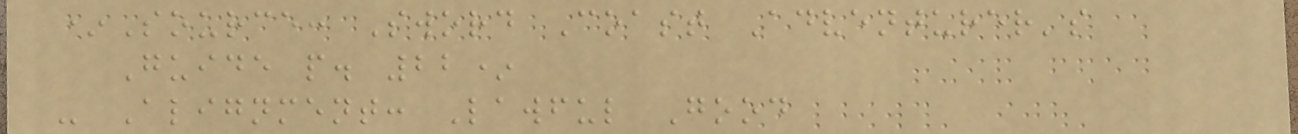*Source: Sword Coast Adventurer's
Guide p. 22*
- Alignment: Lawful Good
